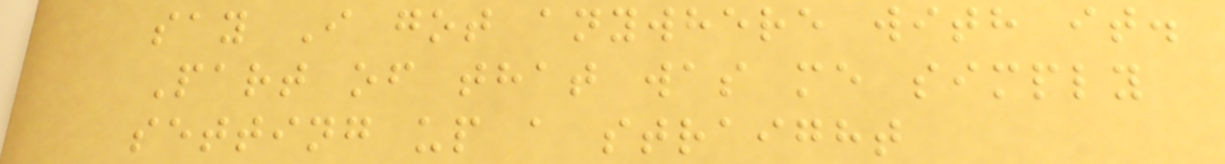say I got anywhere with it.
Part of that was me simply
setting up a straight
